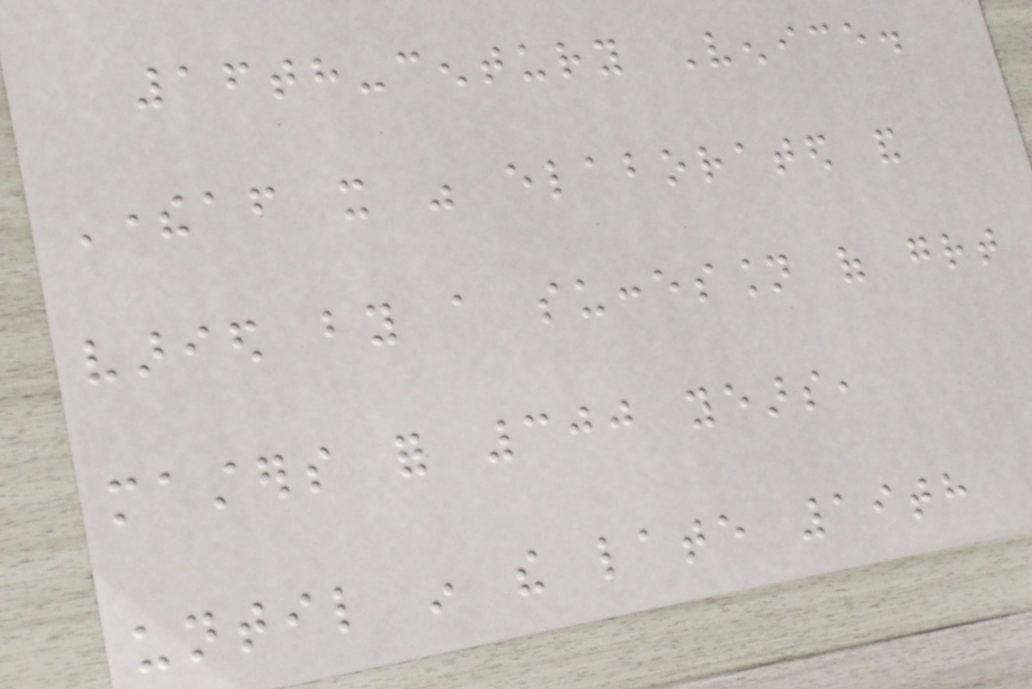16th-century Venice.
Thereafter it was elaborated and
varied by a succession of great
masters for 300 years,
until in the late 19th
